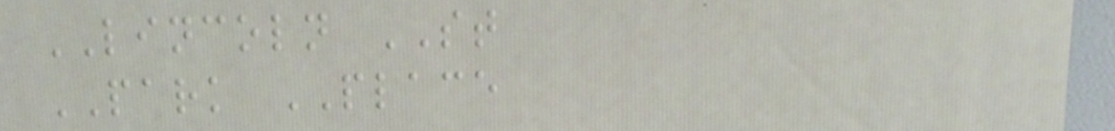LINCOLN ST
PARK PLACE
